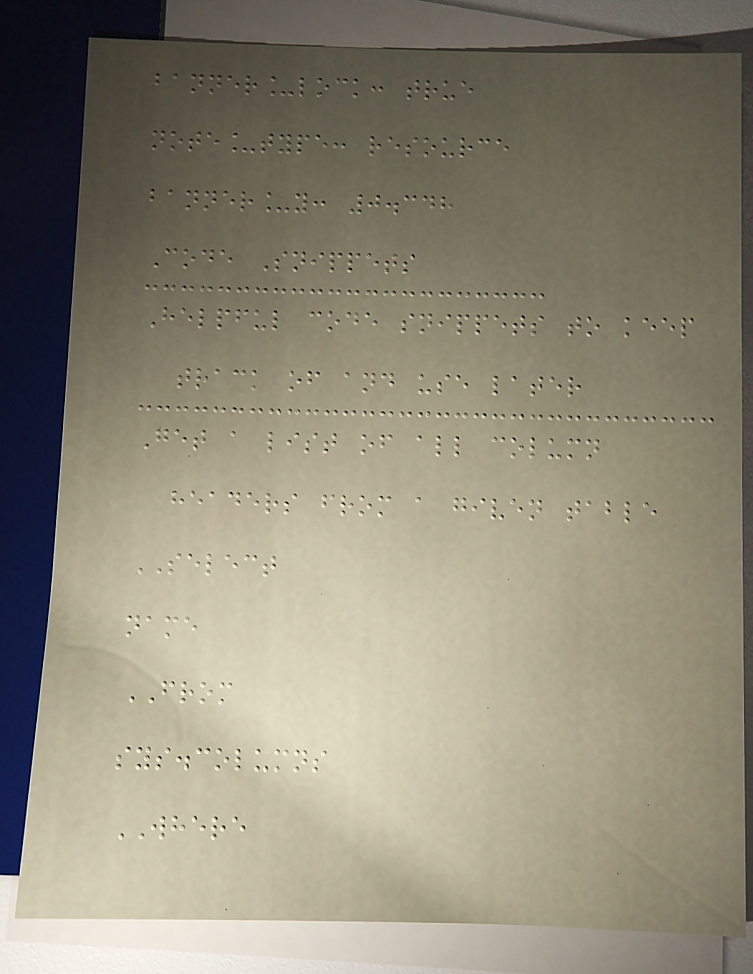banner_lock: true
note_type: resource
banner_y: 0.348
Code Snippets
Helpful code snippets to keep
track of and use later
Get a list of all column
headers from a given table
SELECT
name
FROM
sys.columns
WHERE
